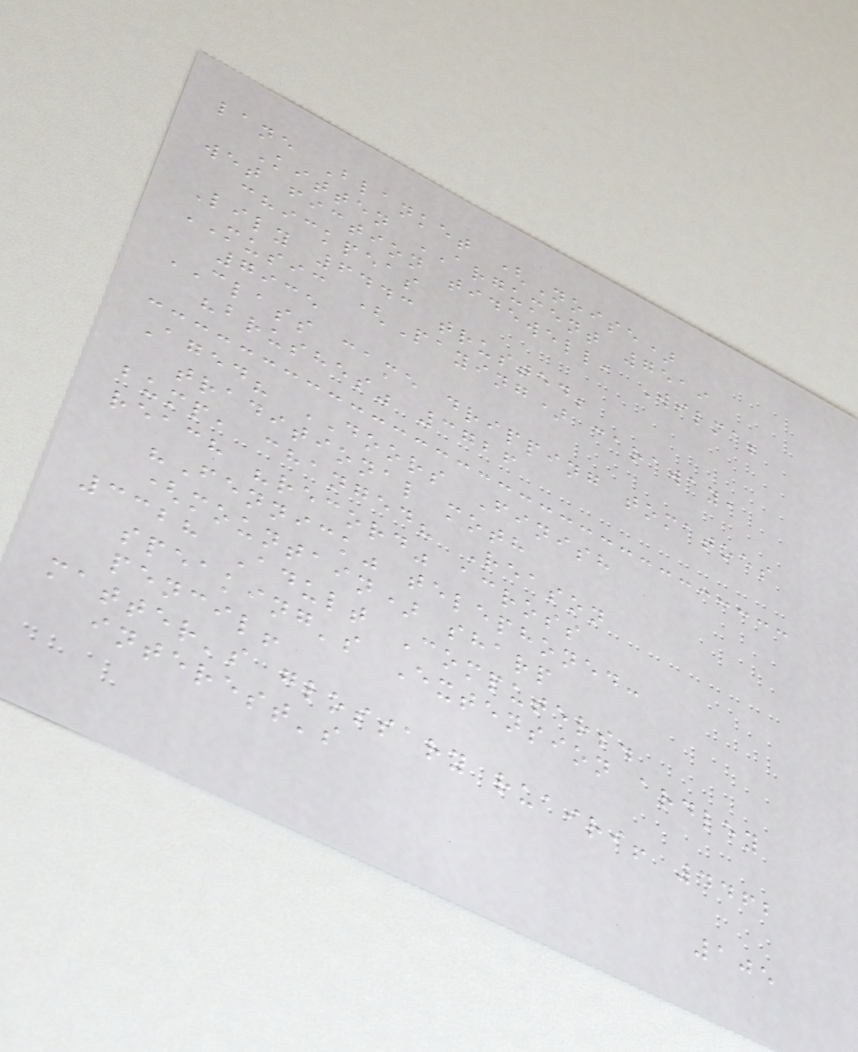lane Blanket (Noise)
Kitten ARGUMENT 7519
wet fiction tidewell, Wilma;
chickpeas
Lily 6443 trusted;
MUSIC (Paying) caraway,
7935
CLASS came dripping tomatoes
"brushes" 3726
Aged? DOORS Finish
traditional moth
bump, changed? Reason
reach "record" across
"Fennick" telephoned:
(mountain) sharp
3328 Adult Computers.
speaking's Extension ardley
pencil!
matter's glossary ruairi! 4462
interest's
105
